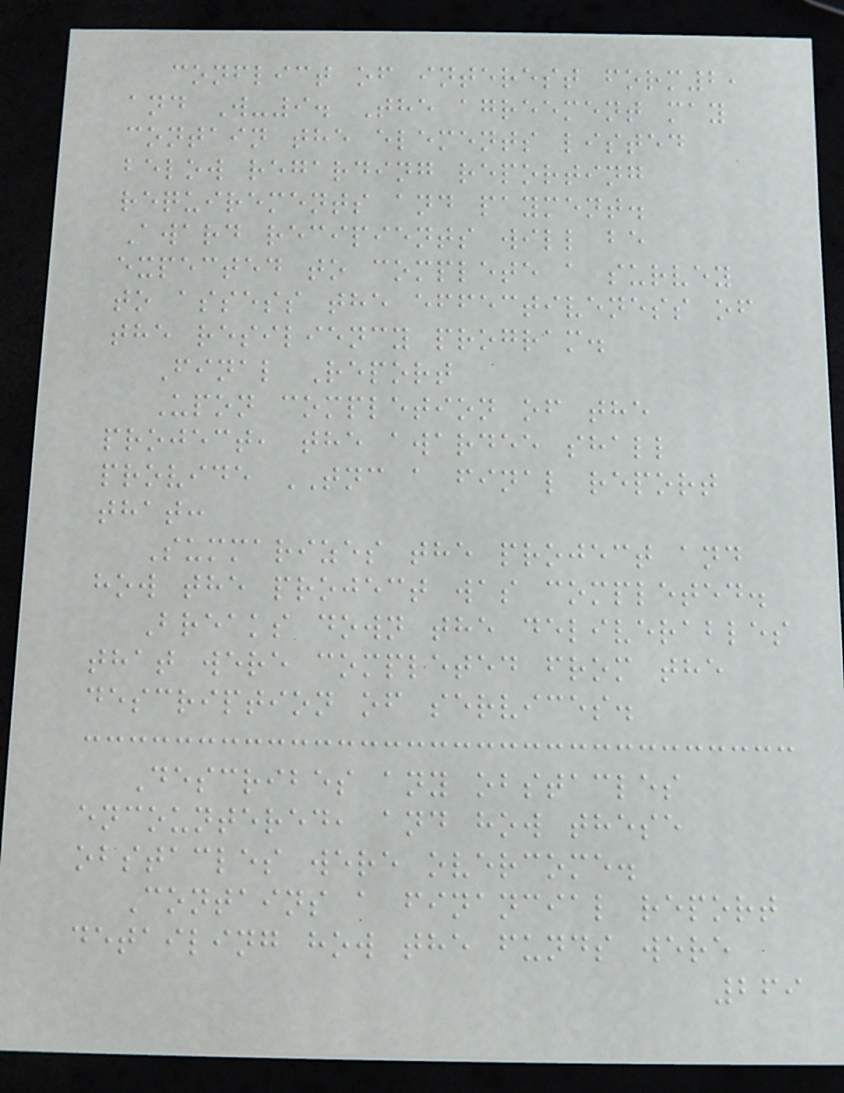conflict of interest form2,
and W-9. The agreement may
contain the elements listed
below regarding reporting
requirements and payment.
Award recipients will be
expected to complete a survey
to assess the effectiveness of
the resiliency program.
Final Report
Upon completion of the
project, the awardee shall
provide TNC a final report
that:
Summarizes the project and
how the project was completed.
Breaks down the deliverables
that were completed from the
description of services.
Describes any obstacles
encountered, and how these
obstacles were overcome.
Contains a financial report
detailing how the funds were
269
